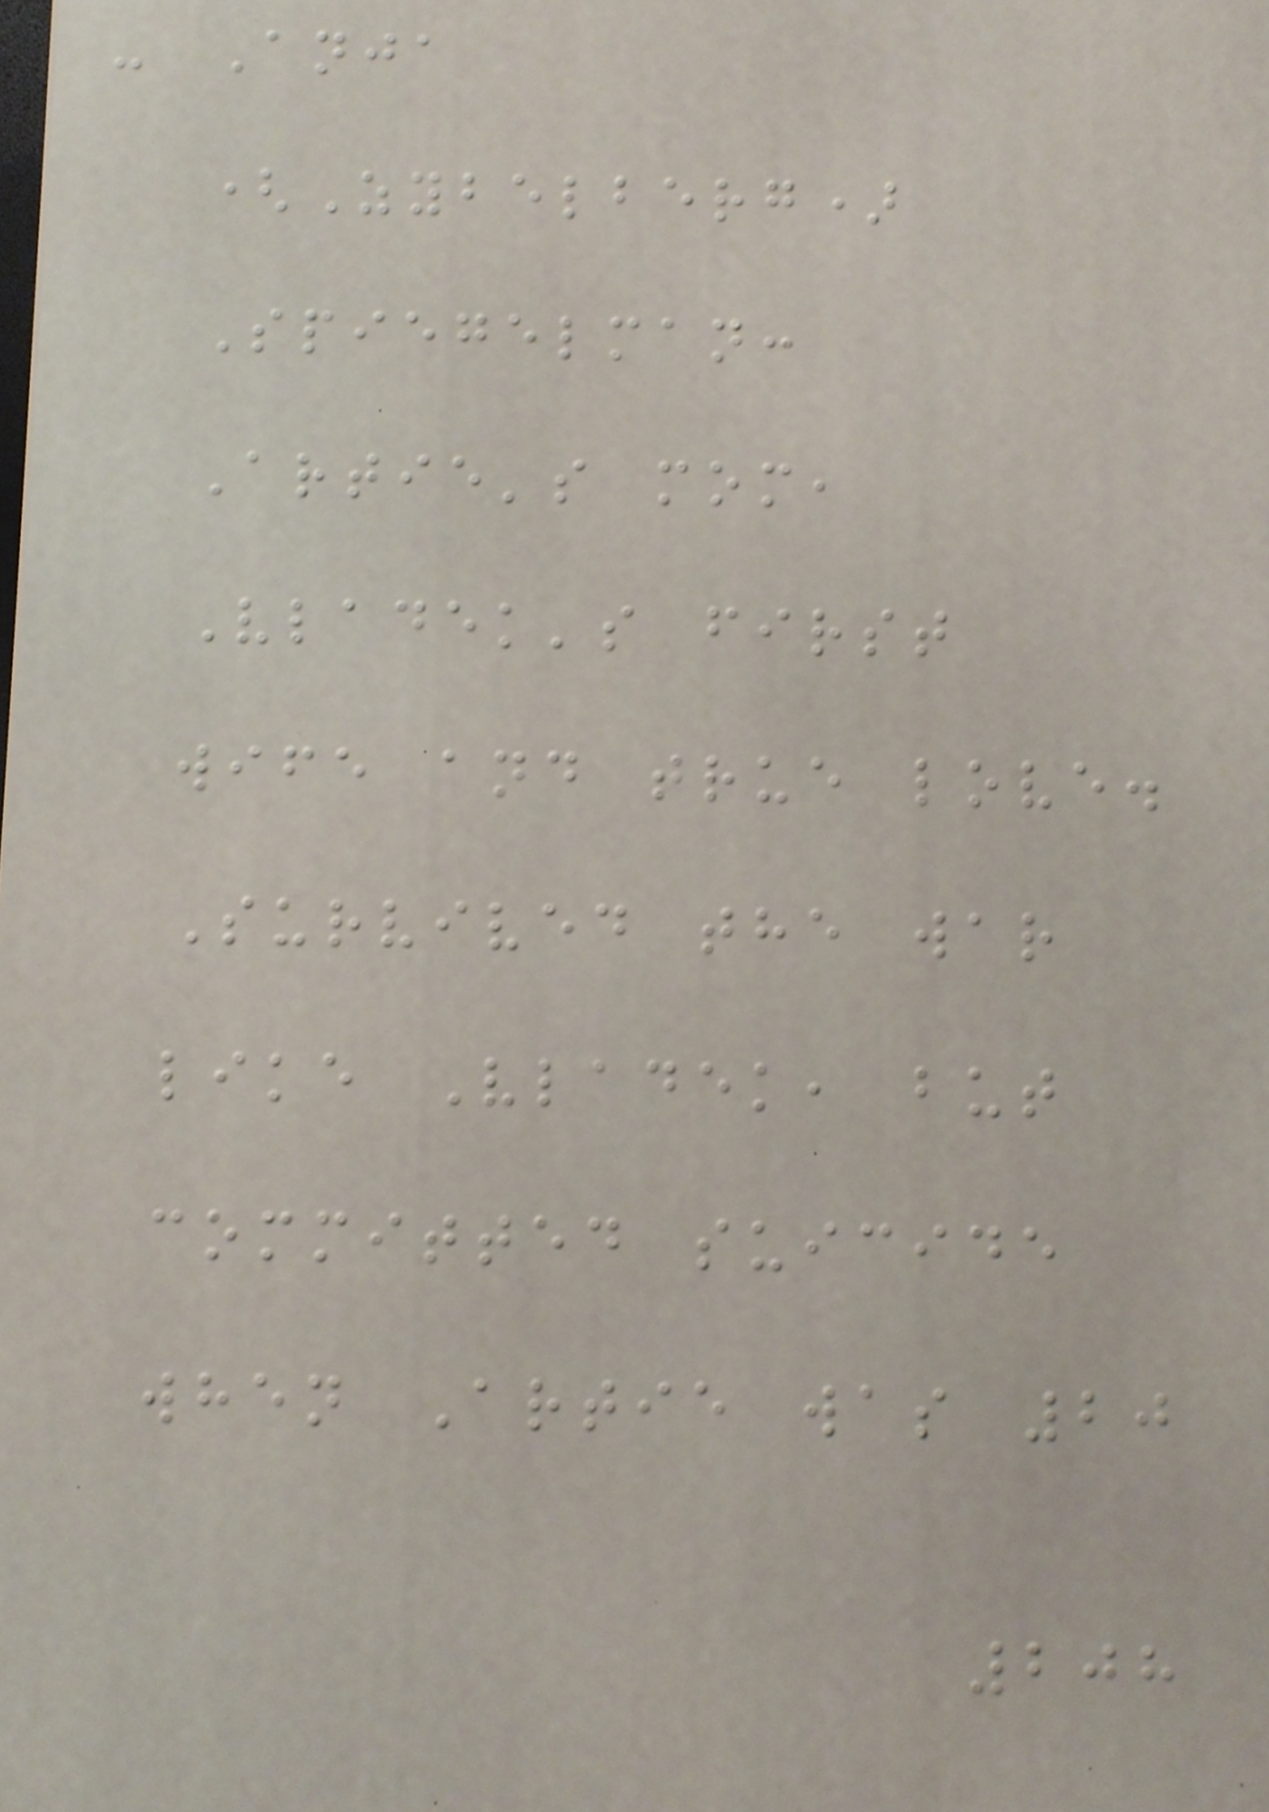- Anja
(Zybelberg)
Spiegelman:
Artie's mom,
Vladek's first
wife and true love.
Survived the war
like Vladek, but
committed suicide
when Artie was 20
208
